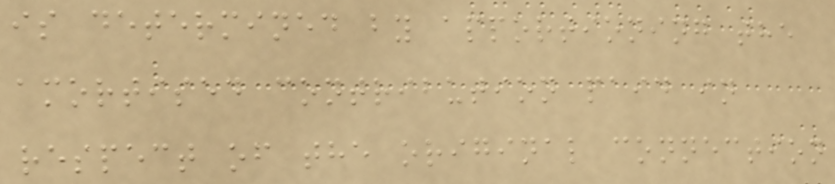is determined by apportioning the
amortised contribution paid in
respect of the original connection
